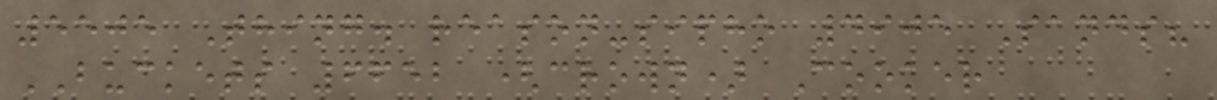5505 Thing. reason-sipho 4905 Sands?
BUCKETS 6652 (crown) Cooker
